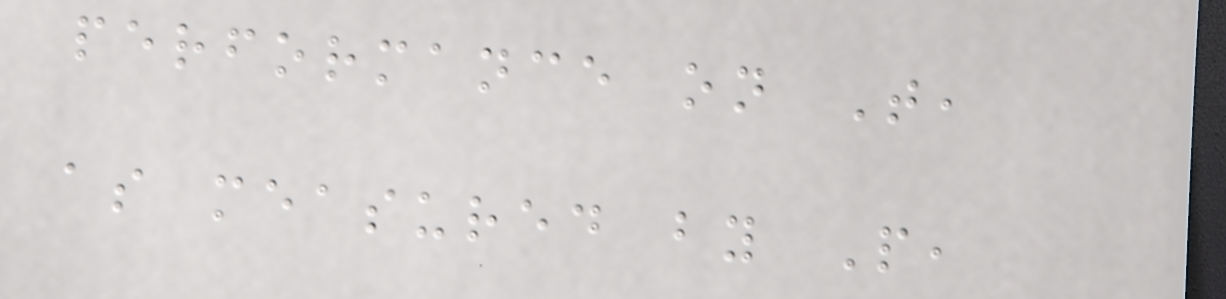performance on T,
as measured by P,
